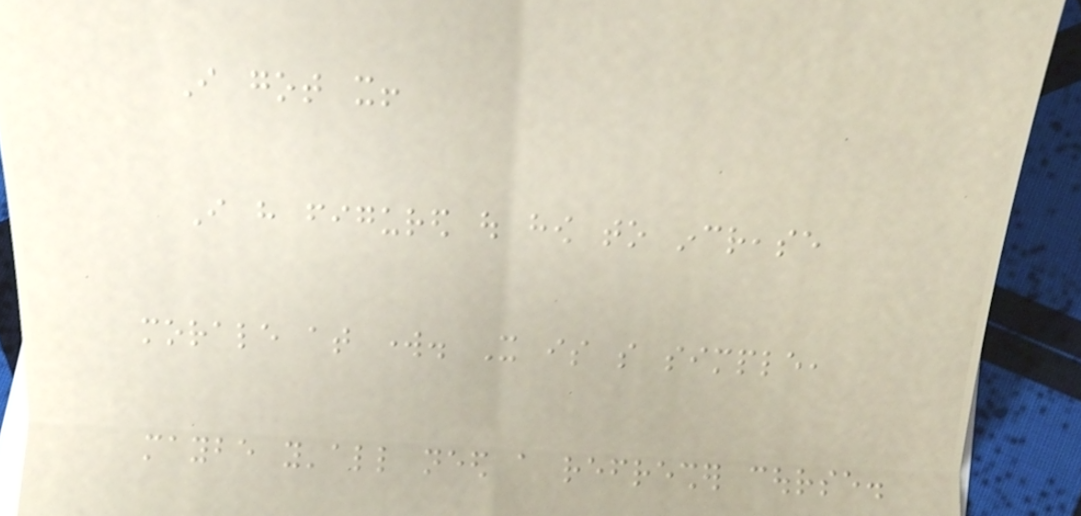I got it!
I have figured out how to increase
morale at work. It is so simple,
maybe y'all need a refresher course.
